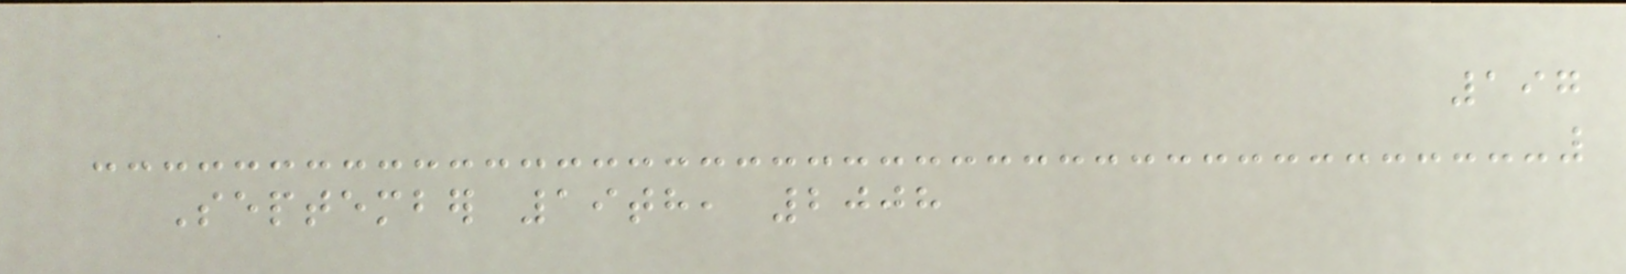197
September 19th, 2008
